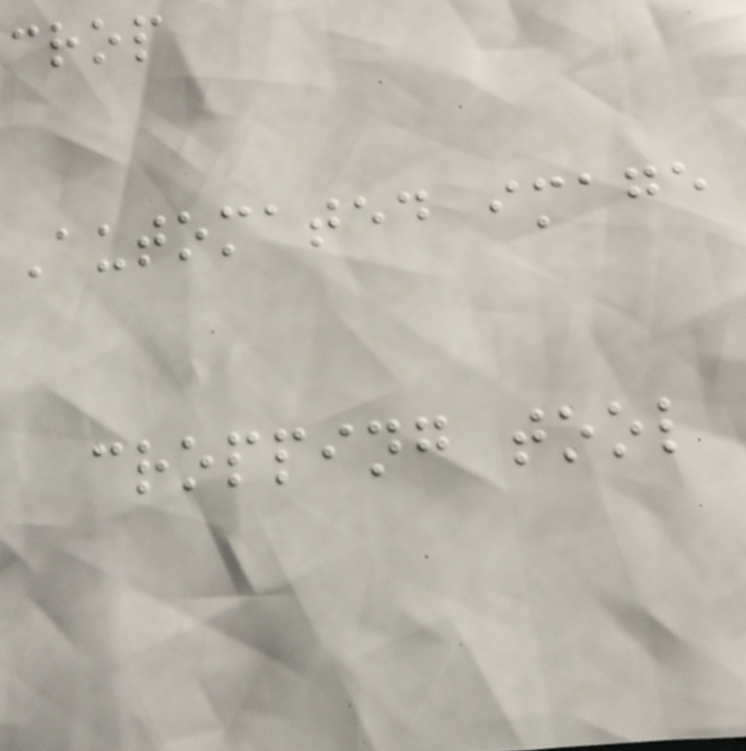crop
Automated image
cropping tool
